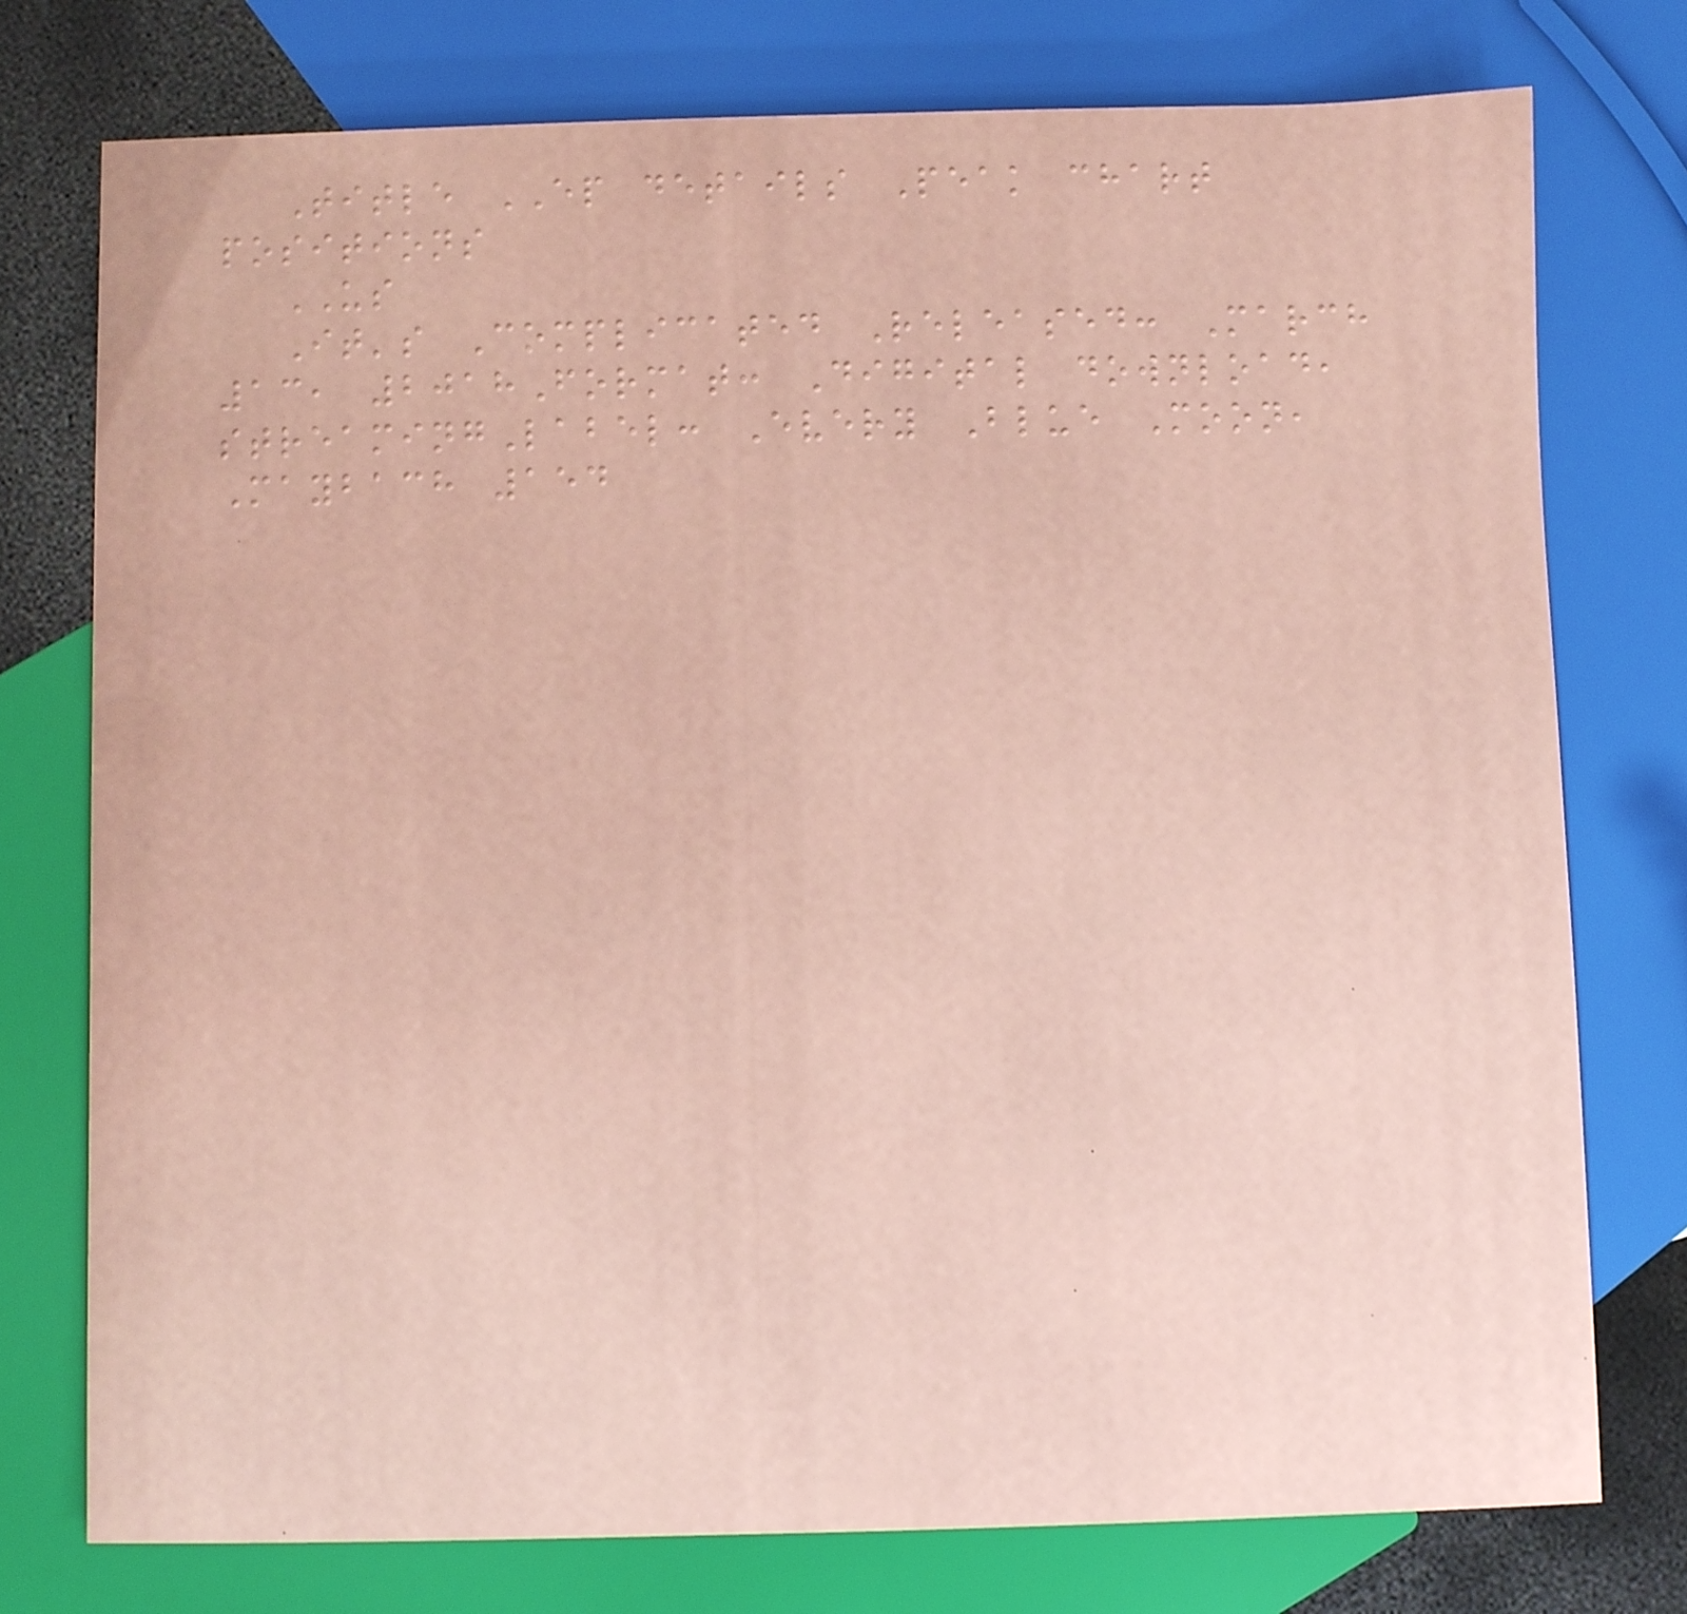Title EP details Peak chart
positions
US
It's Complicated Released: March
13, 2018Format: Digital download,
streamingLabel: Every Blue Moon,
Maybach 154
